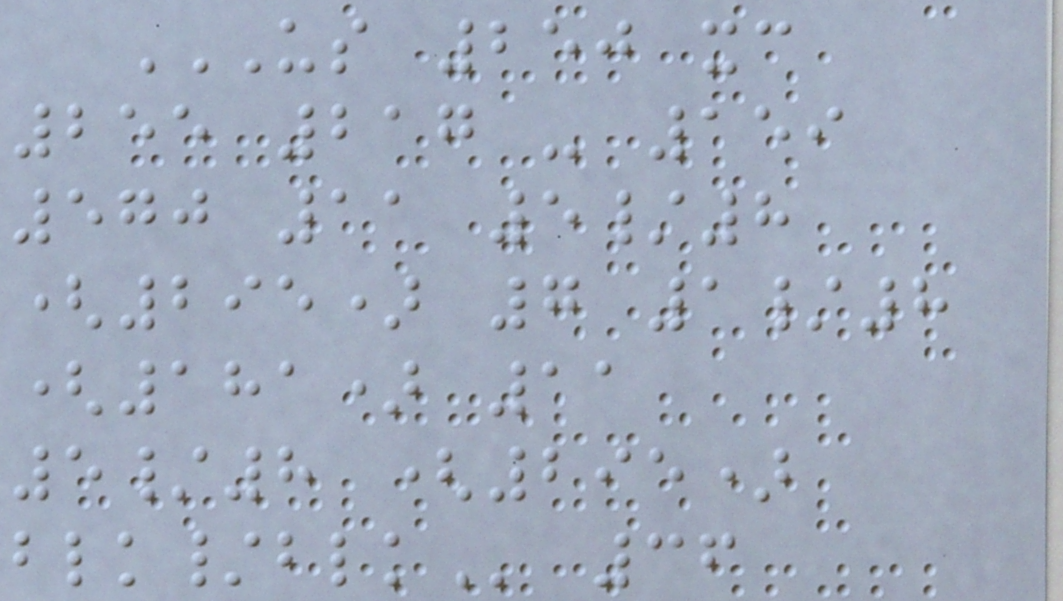US 250 XC
255 217 - 159
570 11 5/8
(295) 7 1/8
(181) 11
5/8 (295)
BLK/BLK 36
